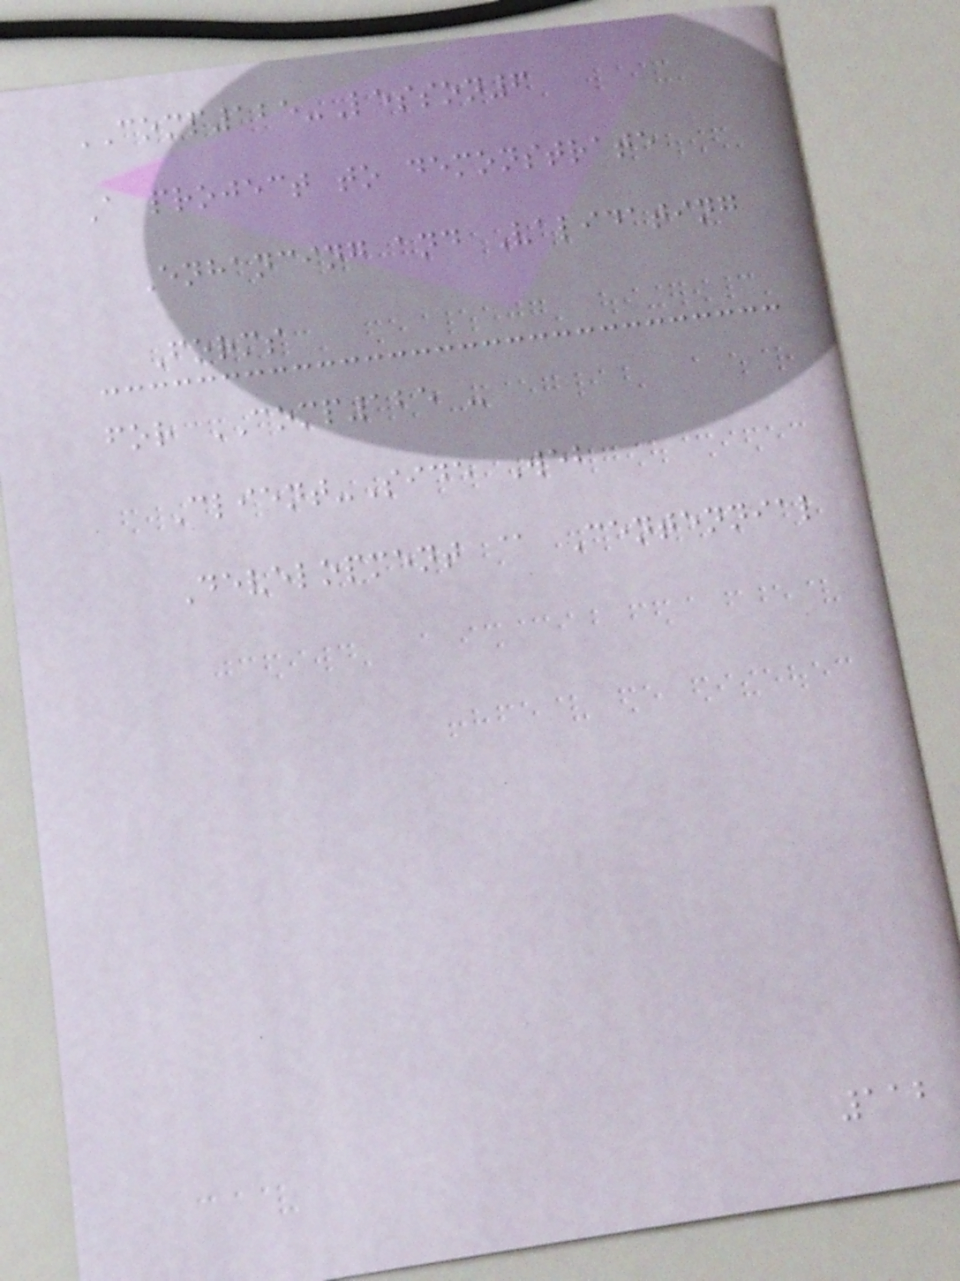COMP125-Lesson6
A project to demonstrate
Enhancing and Validating
Forms
for COMP125 -
Client-Side Web
Development @ Centennial
112
